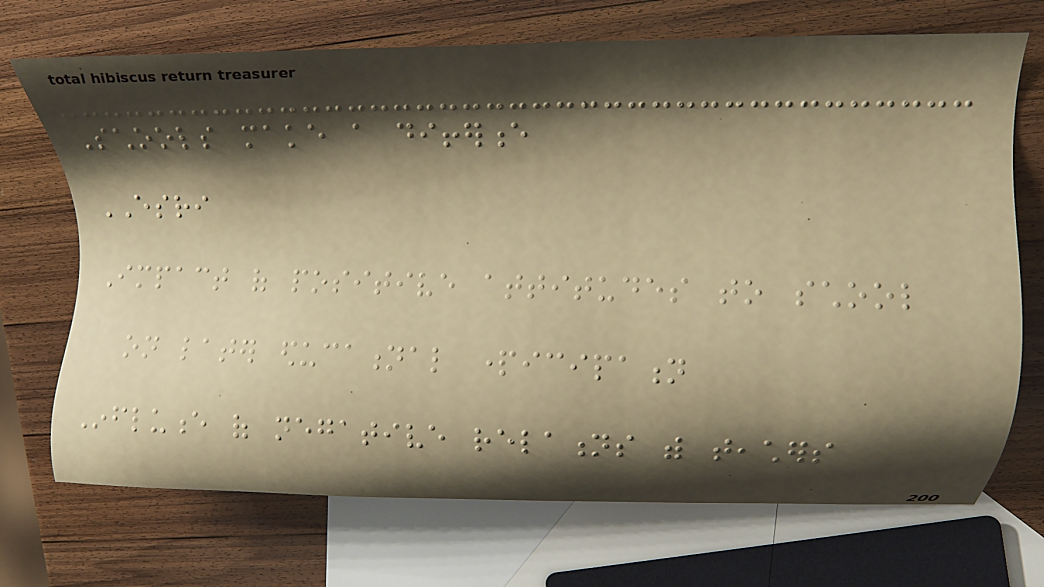Schools make a difference
ESRI
Impact of positive attitudes to school
on later educational participation
Influence of negative relations with teachers
